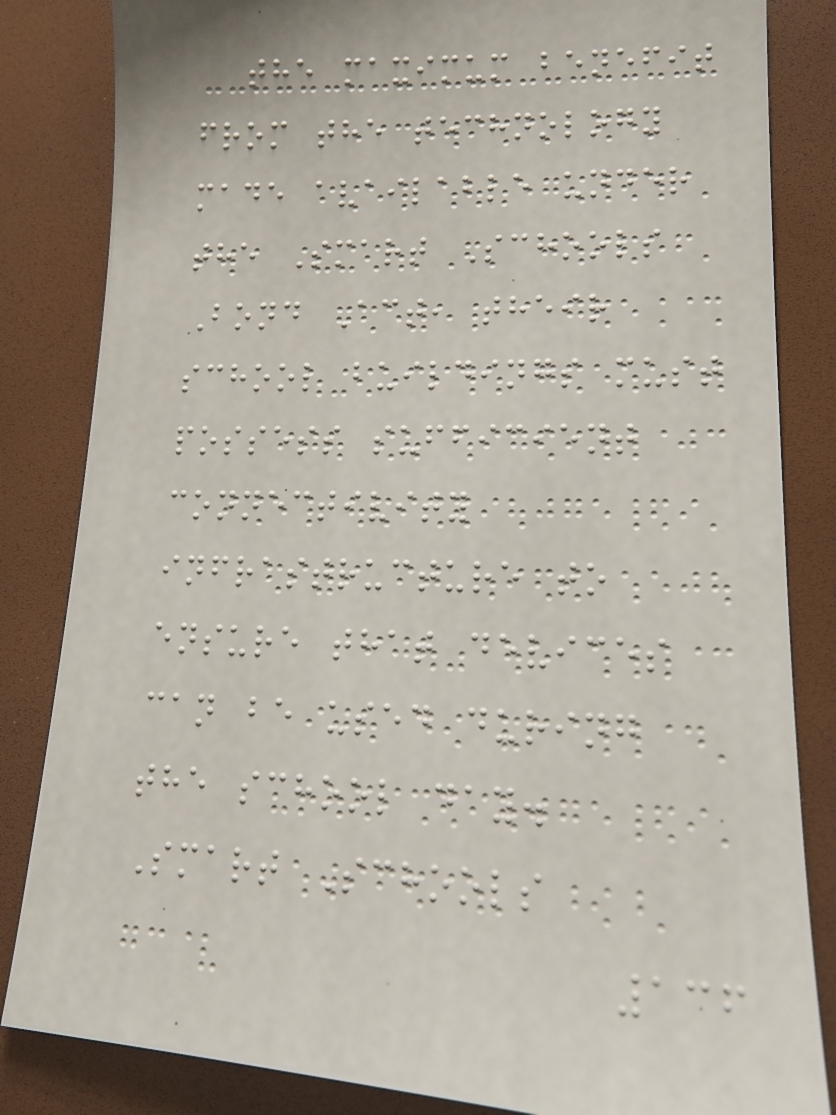the maximum benefit
from the technology
made available under
the Smart Schools
Bond Act, their
school buildings must
possess sufficient
connectivity
infrastructure to
ensure that devices
can be used during
the school day.
Smart Schools
136
